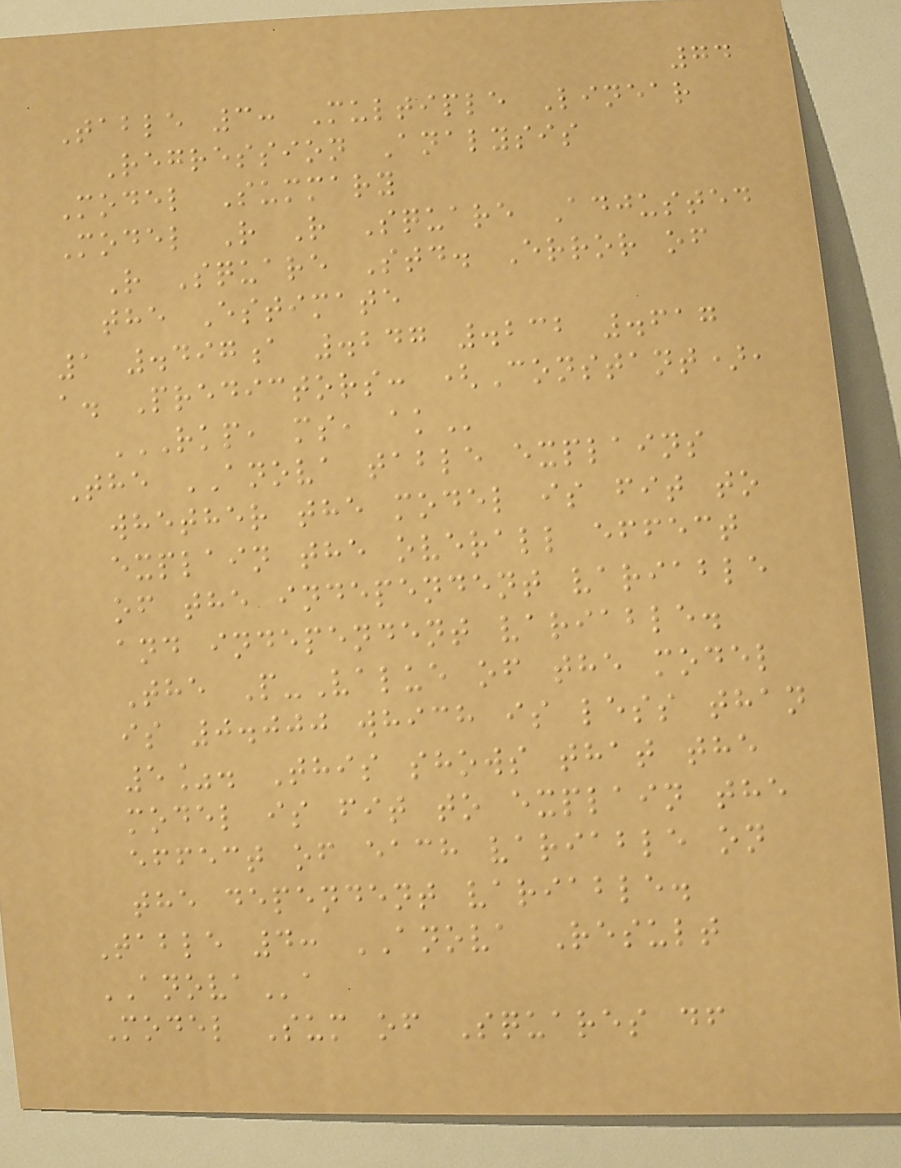74
Table 3: Multiple Linear
Regression Analysis
Model Summary
Model R R Square Adjusted
R Square Std. Error of
the Estimate
1 .497a .247 .232 .617
a. Predictors: (Constant),
RKP, MS, AK
The ANOVA table explains
whether the model is fit to
explain the overall effect
of the independent variable
and independent variable.
The P-Value of the model
is 0.000 which is less than
5%. This shows that the
model is fit to explain the
effect of each variable on
the dependent variable.
Table 4: ANOVA Result
ANOVAa
Model Sum of Squares df
